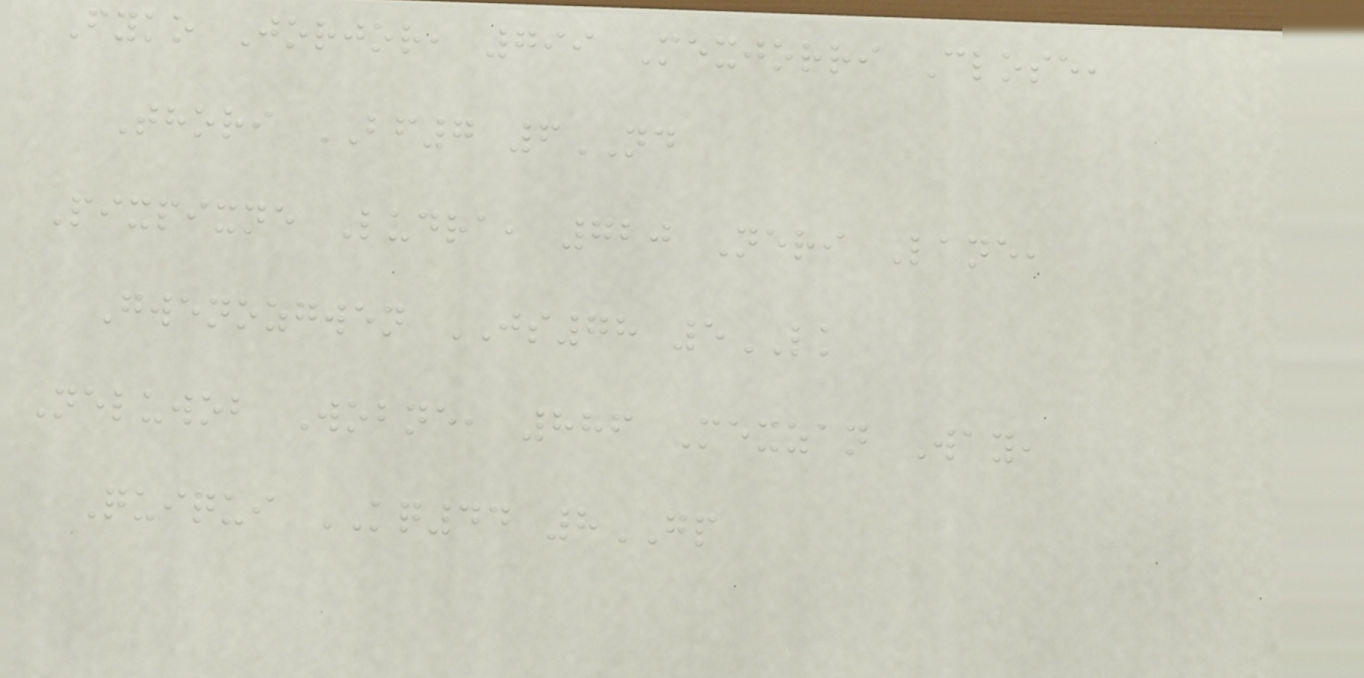Fyko Jorjor, 799 Mexjorri Close,
Thori BF7 6ND
Pixpixne Ludra, 720 Neri Lane,
Gwenozgwen JS78 5LK
Neluwob Wobne, 886 Mexzan Way,
Quiqui KQ44 8GP
